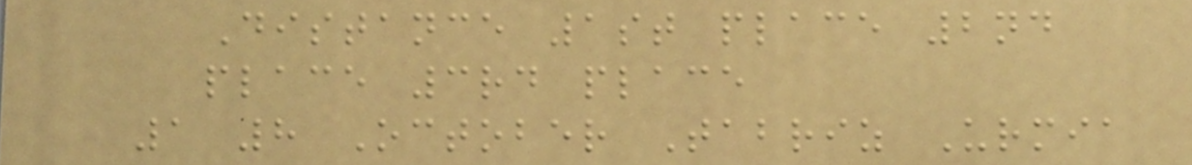Distance 1st place 2nd
place 3rd place
1 8 October Tabriz Urmia
